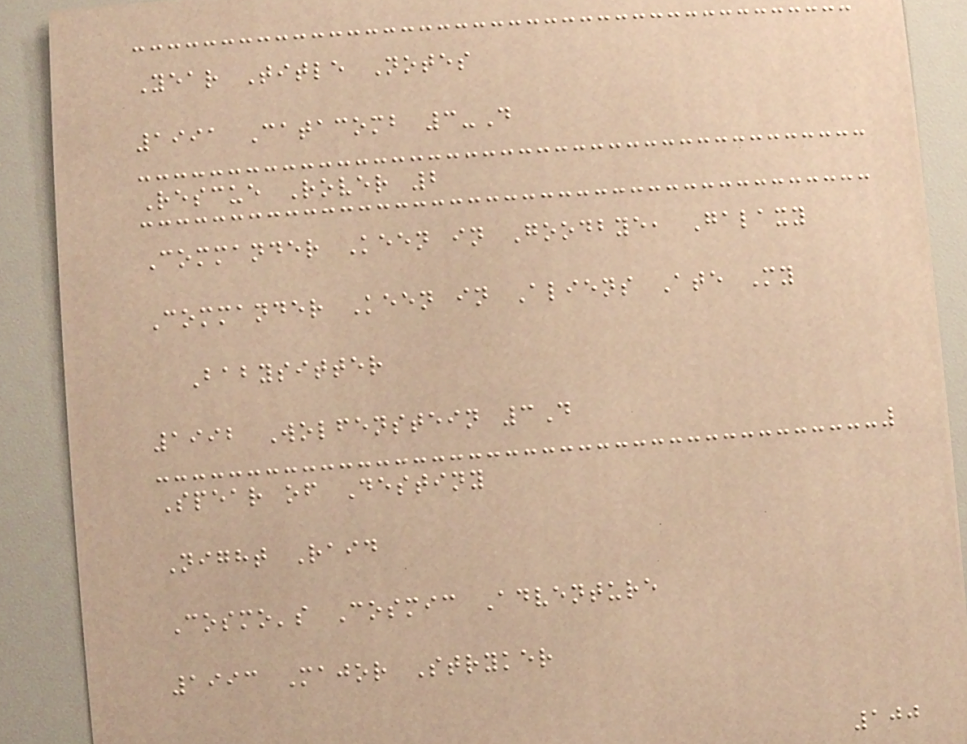Year Title Notes
1991 Catacomb 3-D
Rescue Rover 2
Commander Keen in Goodbye, Galaxy
Commander Keen in Aliens Ate My
Babysitter
1992 Wolfenstein 3D
Spear of Destiny
Night Raid
Cosmo's Cosmic Adventure
1993 Major Stryker
100
